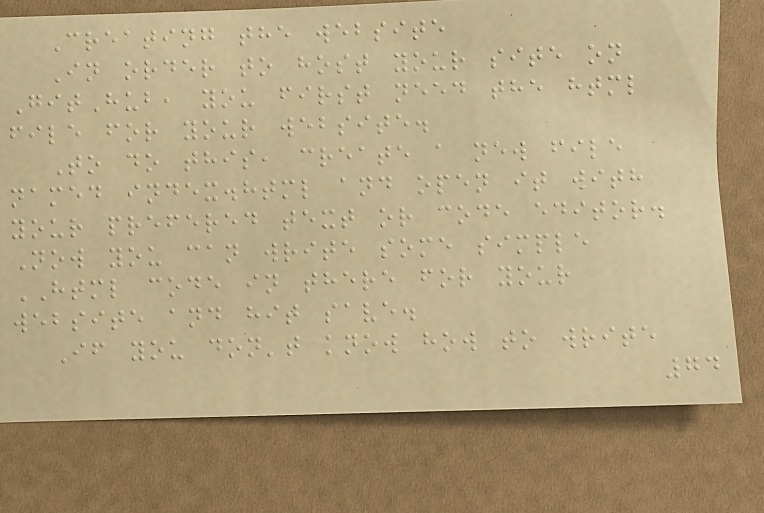Creating the website
In order to host your site on
GitHub, you first need the html
file for your website.
To do this, create a new file
named index.html and open it with
your prefered text or code editor.
Now you can write some simple
HTML code in there for your
website and hit save.
If you don't know how to write
74
